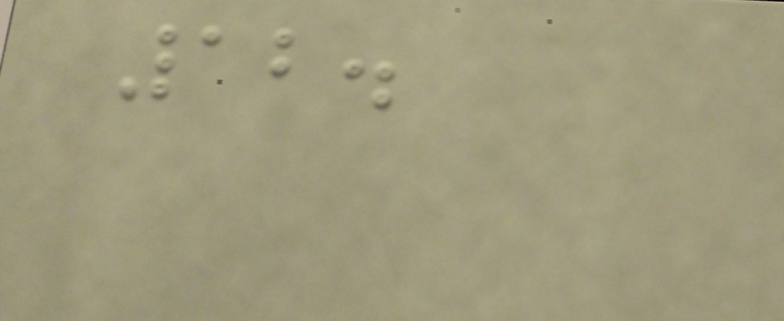12.
